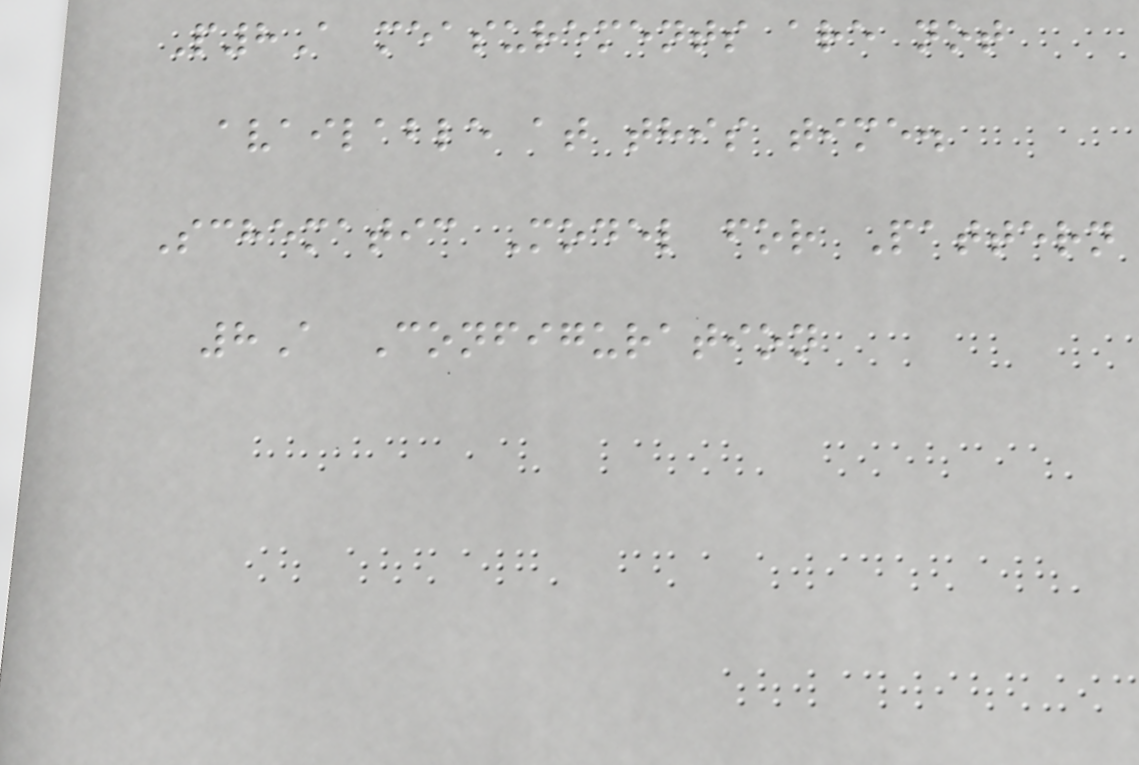P8A measurements are not
available at this time.
Schematic Model for Pattern
8A Configuration
